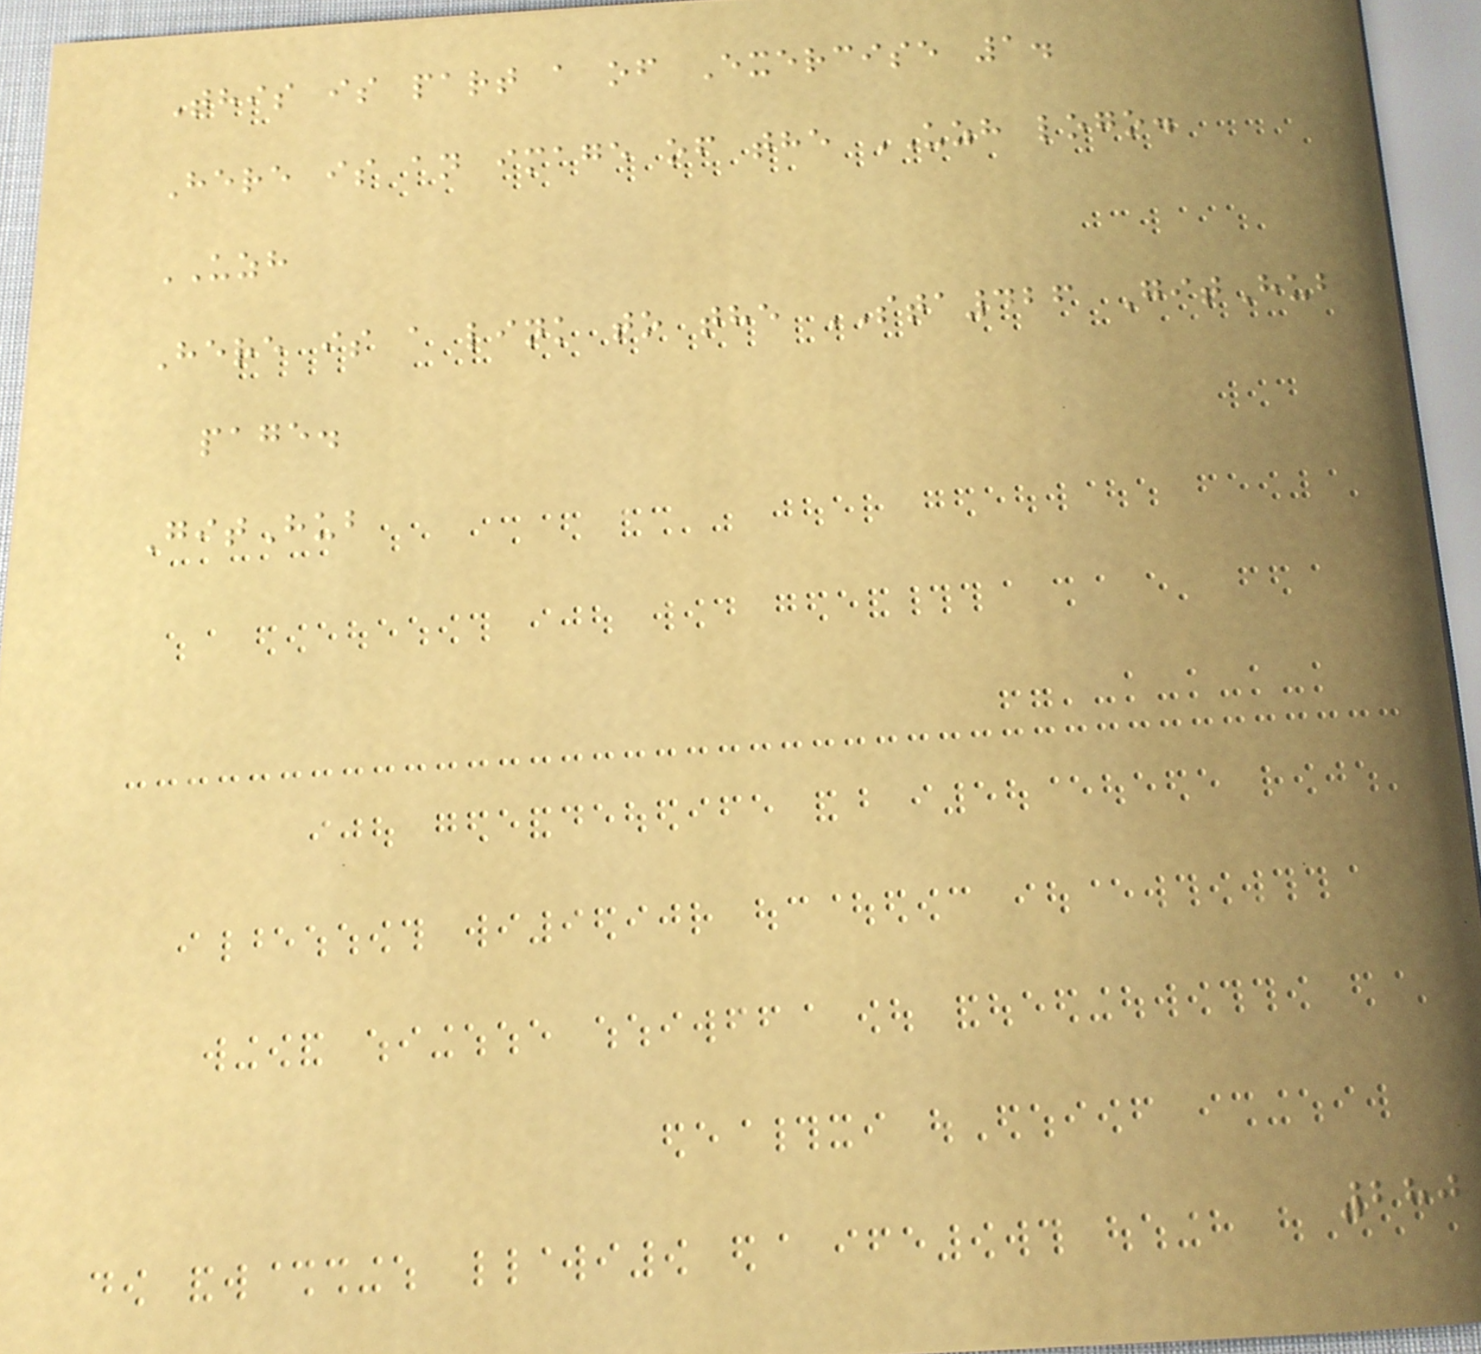This is part a of Exercise 1.
Here is an image of the UZH logo.
UZH
Here is a link to the STA426 GitHub
page.
GitHub
280
